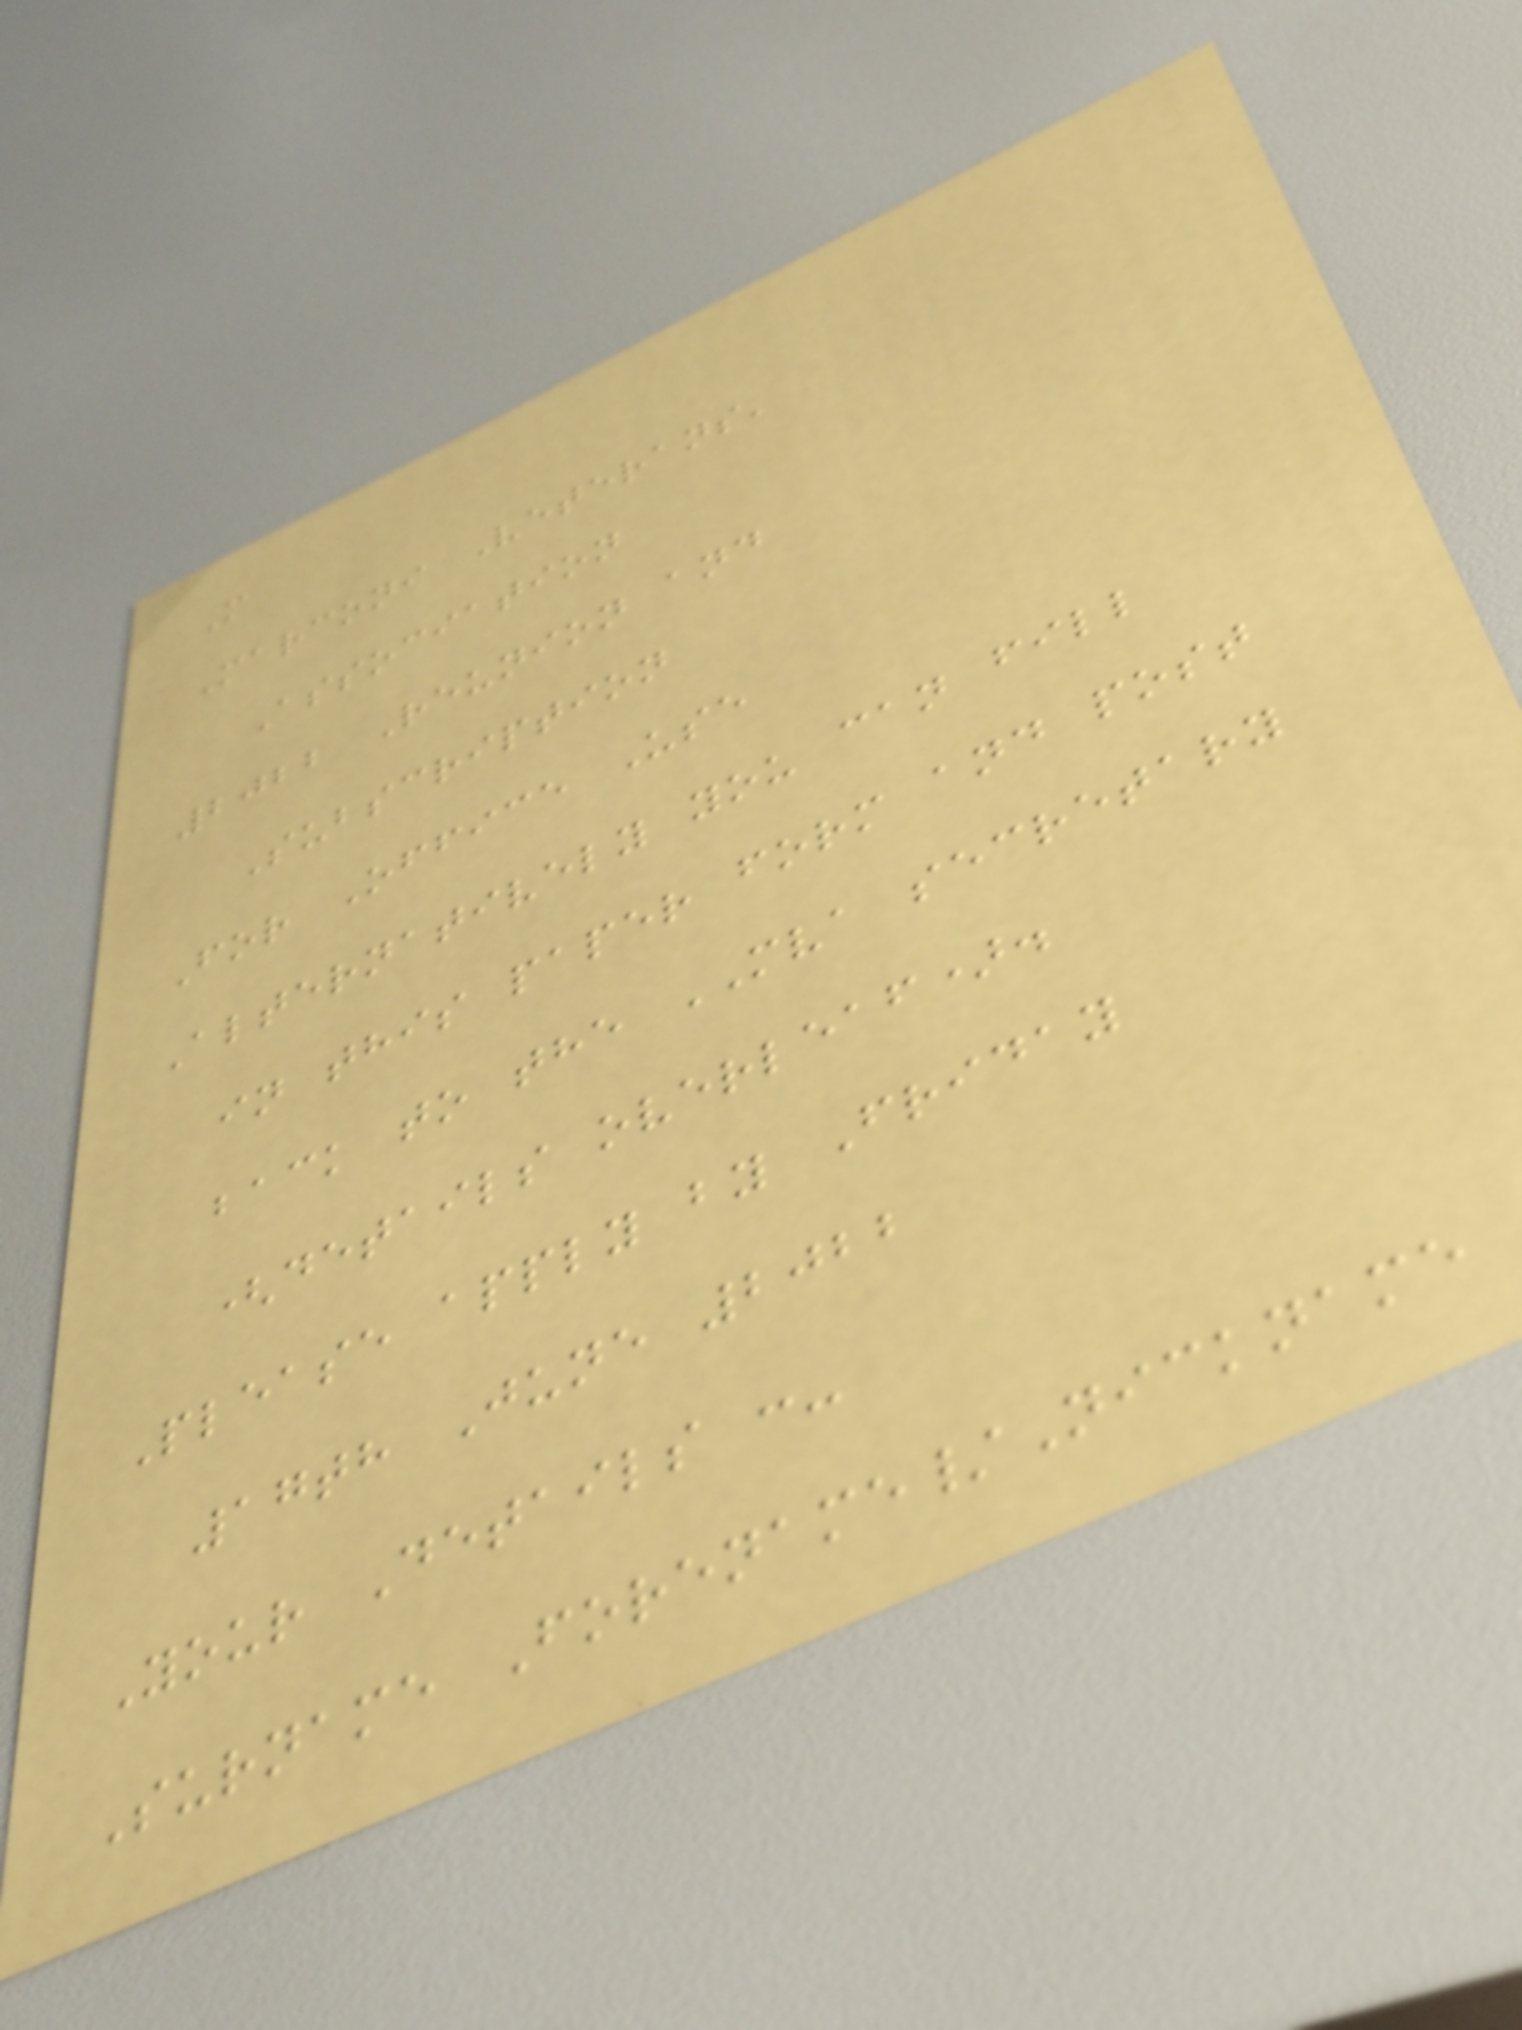M
Marconi Veterans'
Association
2022 Reunion and
Subscription
For Office Use
Alternatively you can fill
in this paper form and post
back to the MVA secretary
(details overleaf).
Please apply by Friday
17th June 2022
Your Details :-
Surname Forename/Nickname
